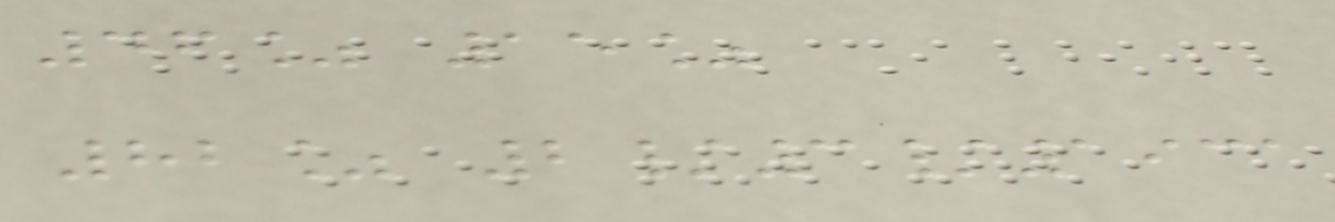46% 15%
82% 2/3/1931
